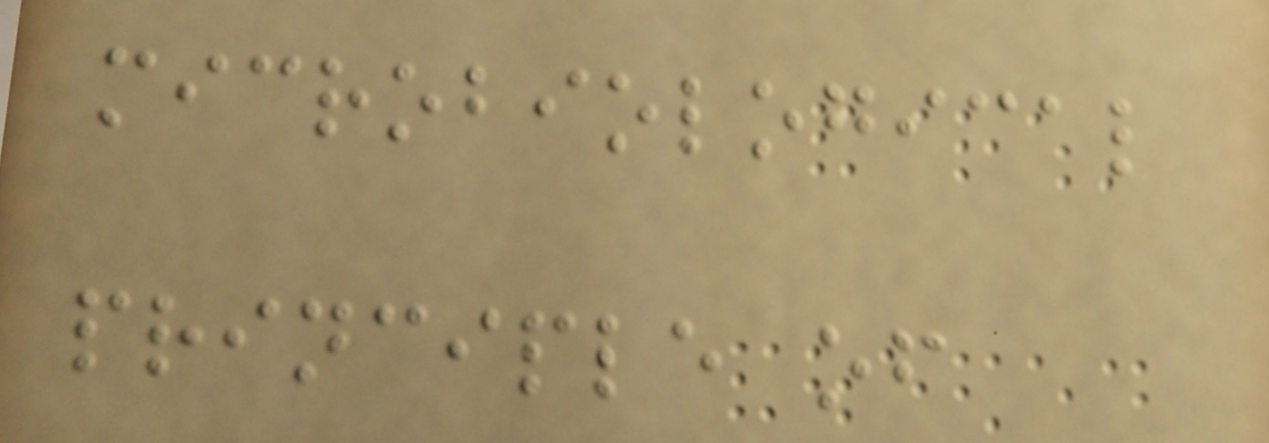microbiological
principle of
